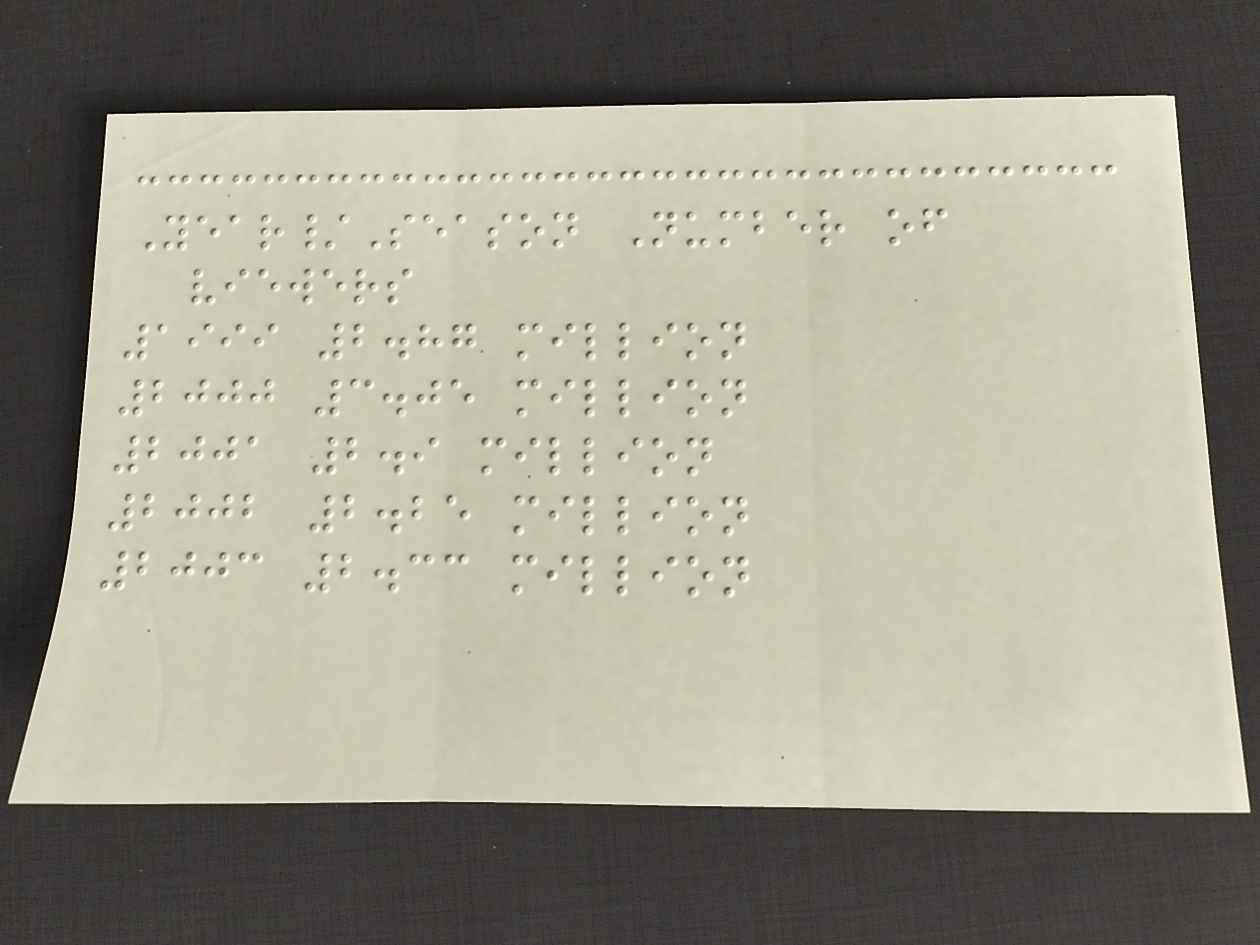Year/Season Number of
viewers
1999 2.87 million
2000 3.05 million
2001 2.9 million
2002 2.25 million
2003 2.33 million
